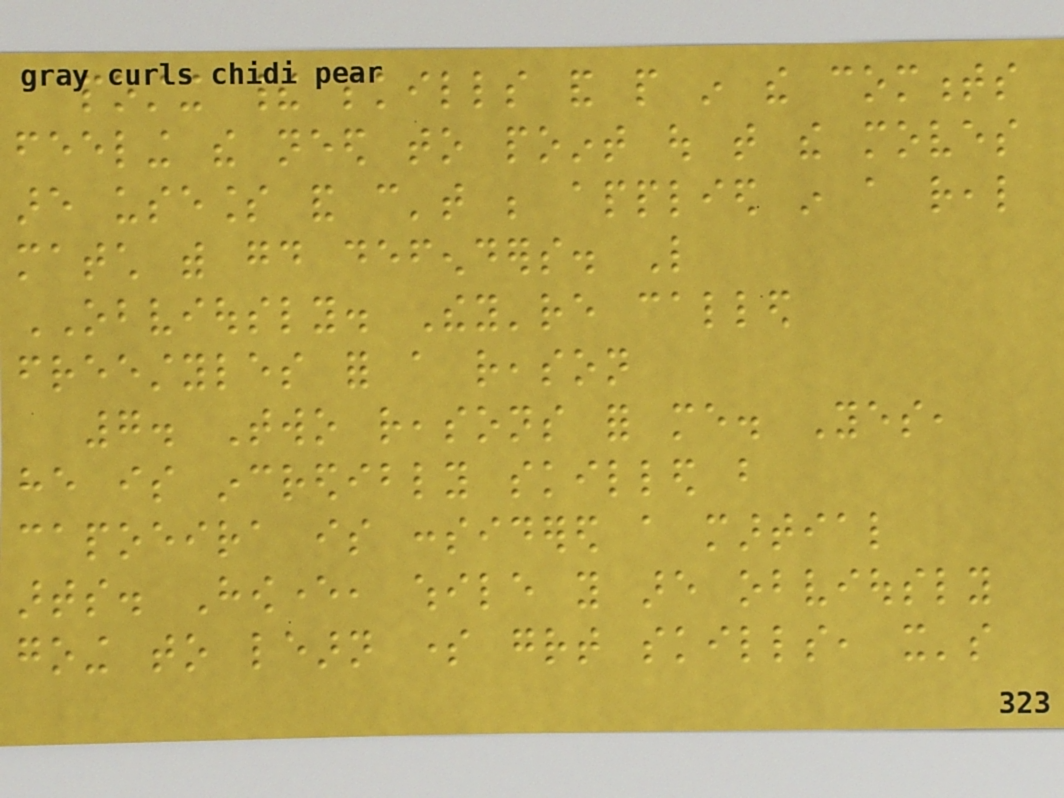posting their skills and people in the comments
feeling the need to point out that the moves
are useless and can't be applied in a real
match with good defenders. Like
OBVIOUSLY. They're called
freestyles for a reason
7. Two reasons for me. Yes,
he is incredibly skilled but
capoeira is considered a martial
arts. However, while you are obviously
going to learn some great skills, it's
